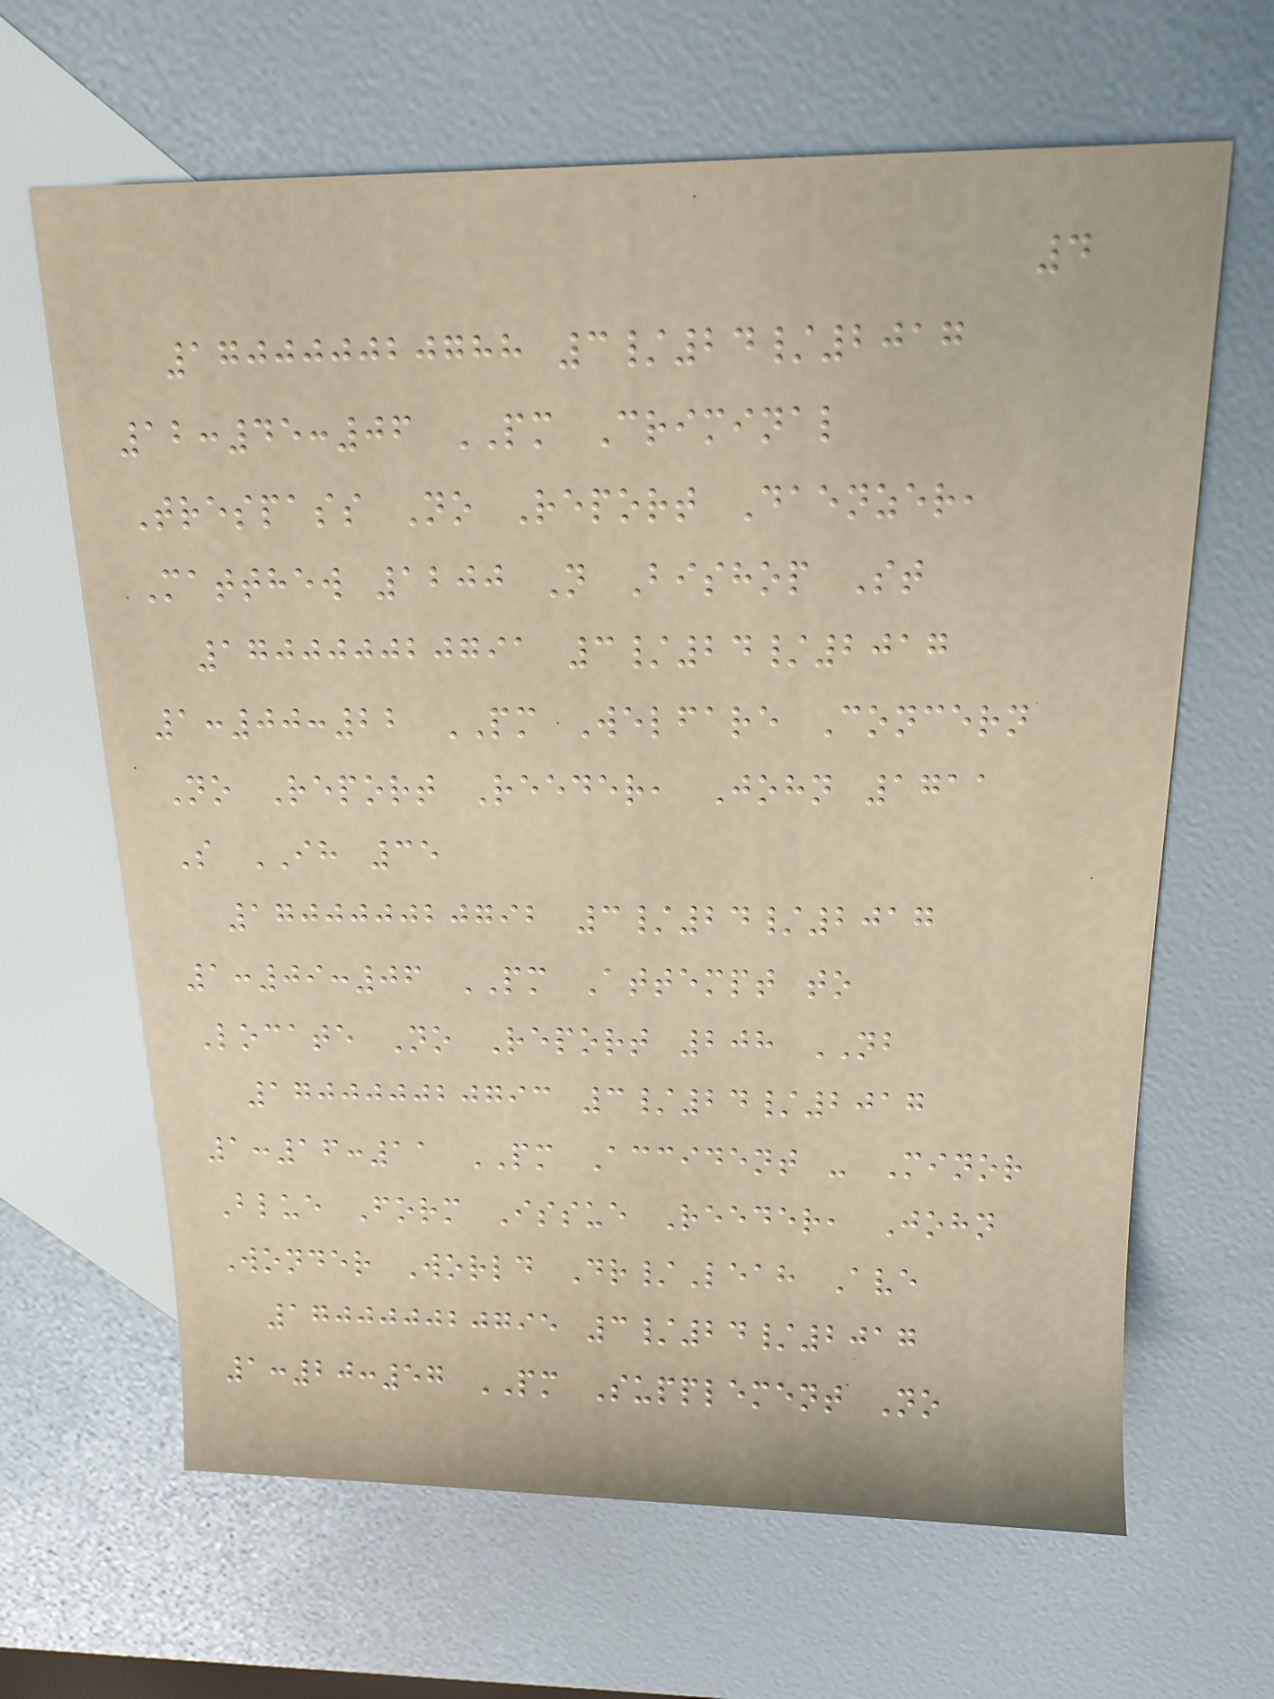4
170000020788 3/24/2017
12:45:06 PM Criminal
Trespass No Report Daenzer,
Matthew 1200 N Bishop St
170000020791 3/24/2017
1:00:22 PM Welfare Concern
No Report Reeder, John 1711
S IH 35
170000020792 3/24/2017
1:09:06 PM Attempt to
Locate No Report 208 NB
170000020793 3/24/2017
1:16:11 PM Accident - Minor
Blue Form Issue Reeder, John
Wonder World Dr/Leah Ave
170000020795 3/24/2017
1:20:57 PM Supplement No
